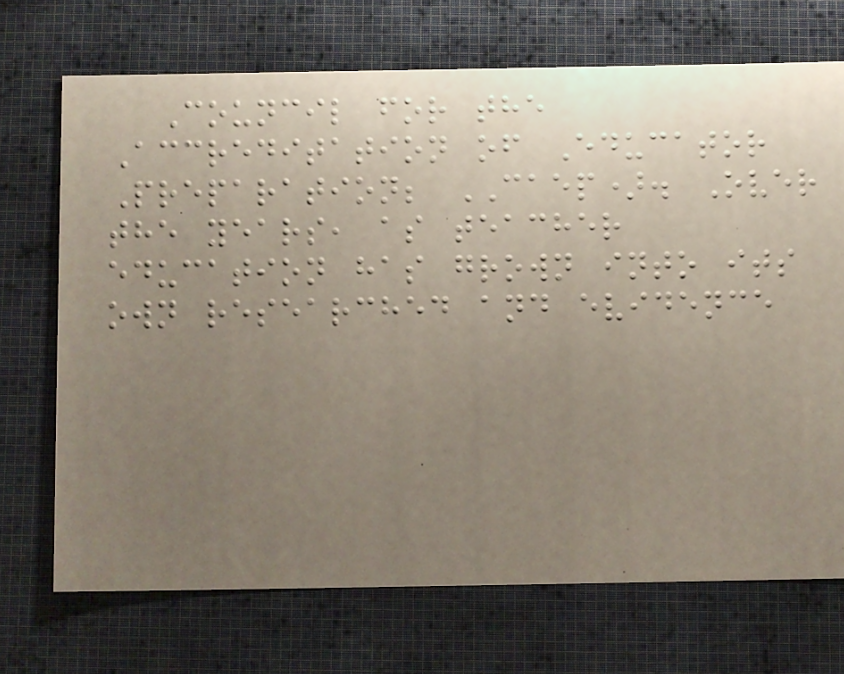Council for the
Accreditation of Educator
Preparation; CAEP). Over
the years, as teacher
education has grown into its
own researched and evidence
